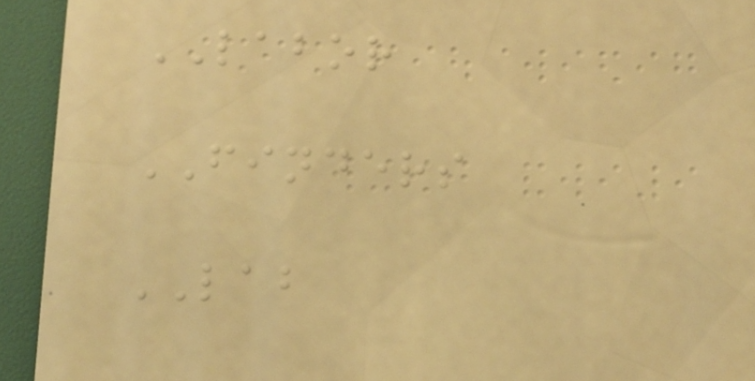LABOR
FINDERS
LAB
